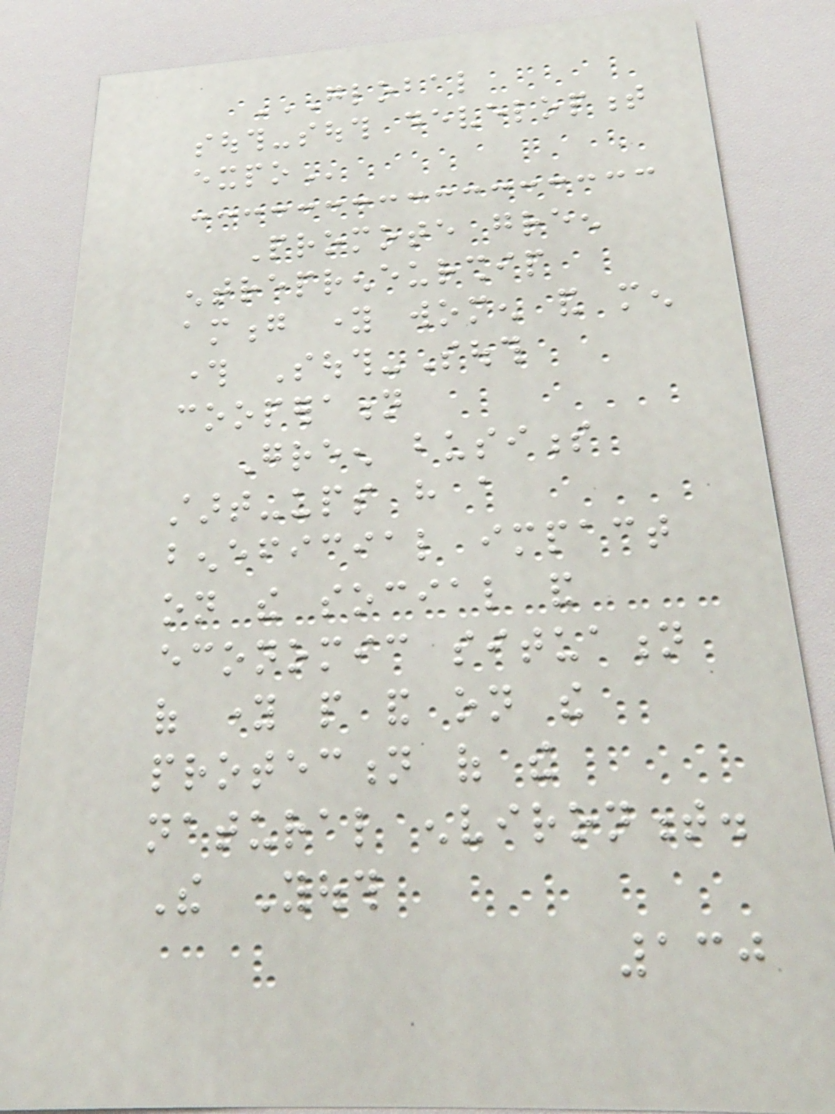GLOBAL
SOUTH-SOUTH DEVELOPMENT
EXPO
Promote green
entrepreneurship
among young women and men
through South-South
cooperation
Green business
start-ups have a
beneficial impact
on the social and
economic situation
of young people and on the
protection of the
natural environment.
The Youth
130
